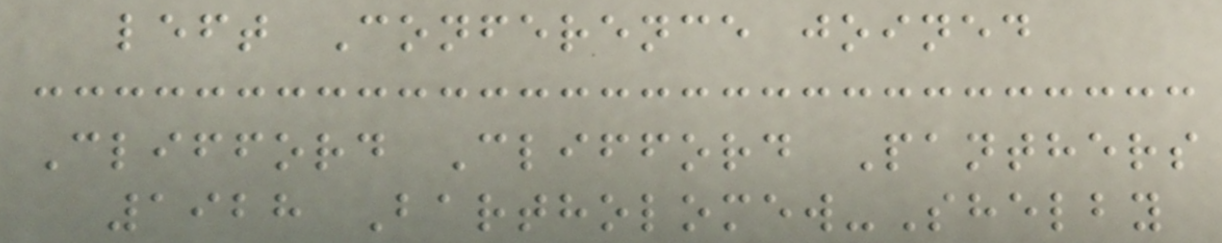left Conference joined
Clifford Clifford Panthers
1928 Bartholomew-Shelby
